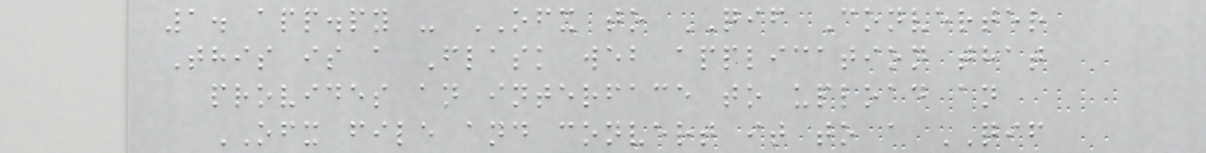1. app.py - OFX to QIF Converter
This is a Flask web application that
provides an interface to upload an
OFX file and convert it to a QIF
